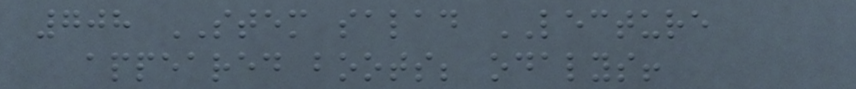708 STEM salad LECTURE
appeared boots; odalys!
